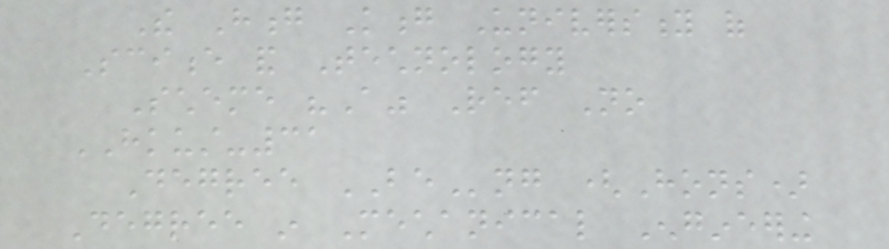The Hong Kong University of
Science and Technology
Scheme "A" Ref No
HKUST-31
Degree BEng (Hons)
Degree in Mechanical Engineering
